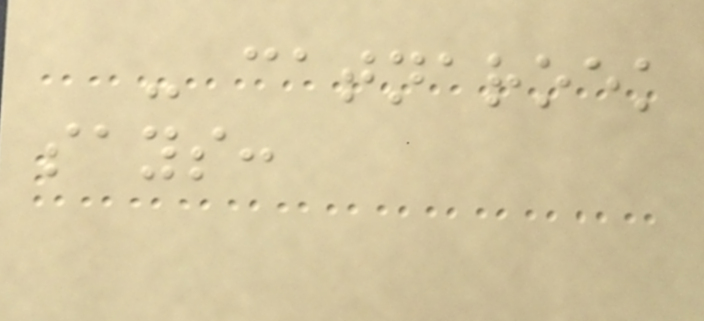- catnaroek
says:
